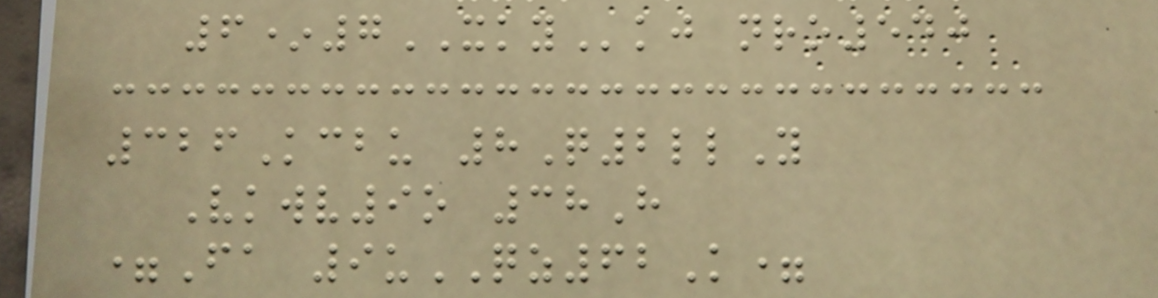6*7XKYkj nro540
326Kcbu 8Q2llY
Vkwv9o 38H
=Fa 9uQZ62K=
